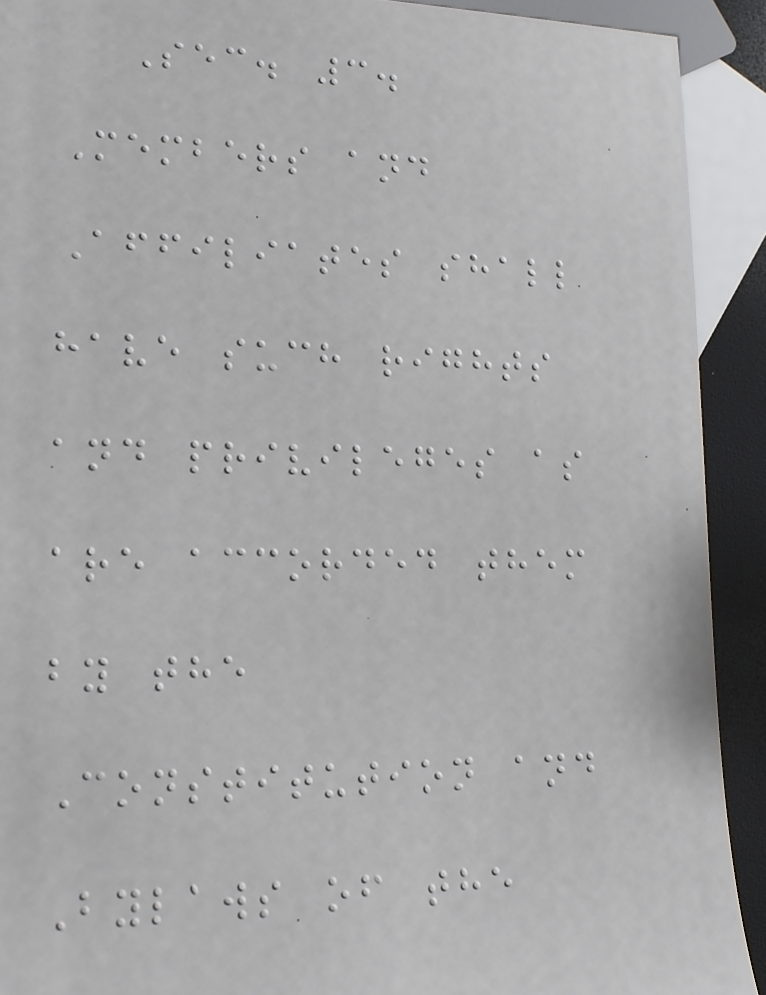Sec. 3.
Members and
Affiliates shall
have such rights
and privileges as
are accorded them
by the
Constitution and
Bylaws of the
